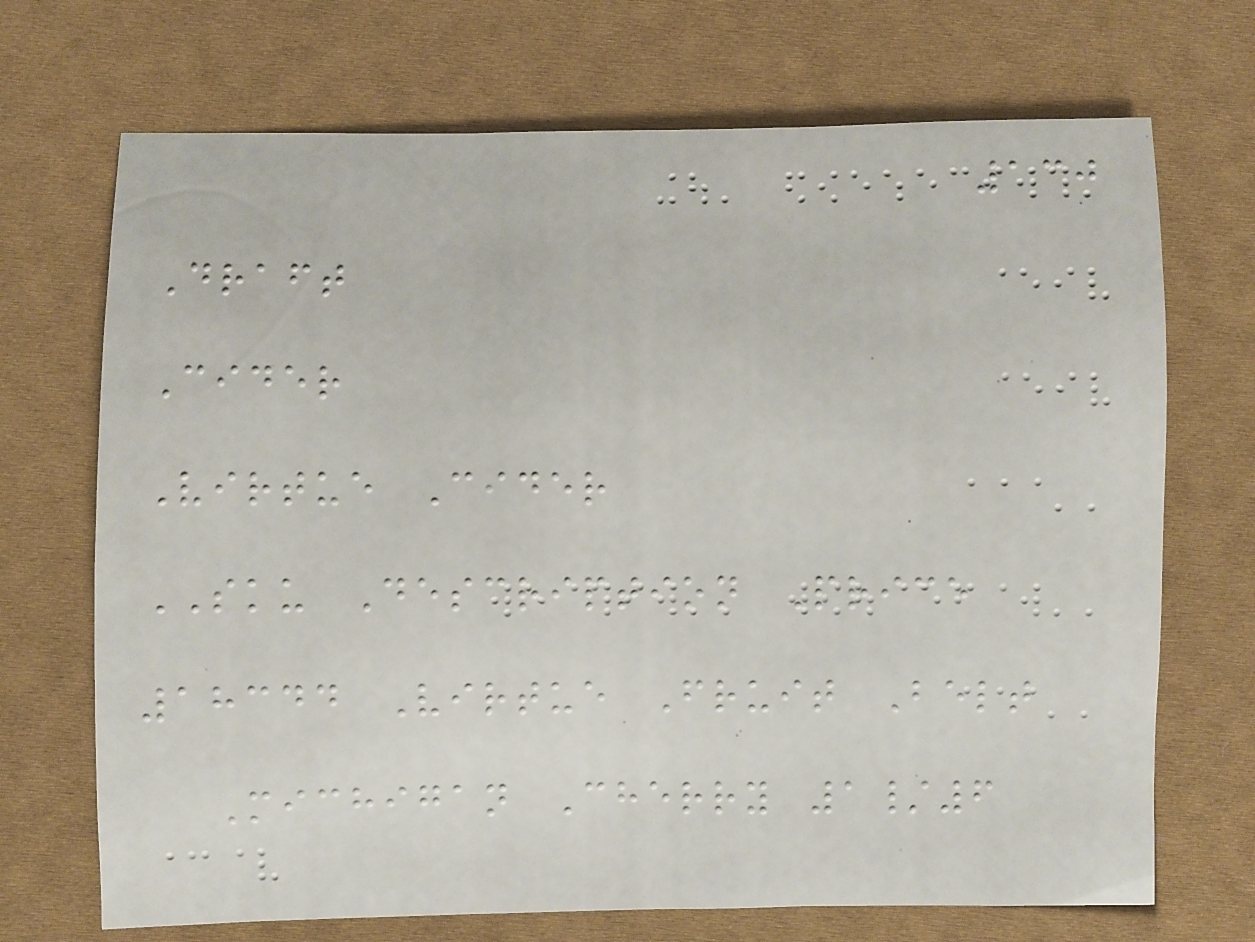130
Draft
Cider
Virtue Cider
SKU Description Price
18344 Virtue Fruit Belt
Michigan Cherry 1/6
